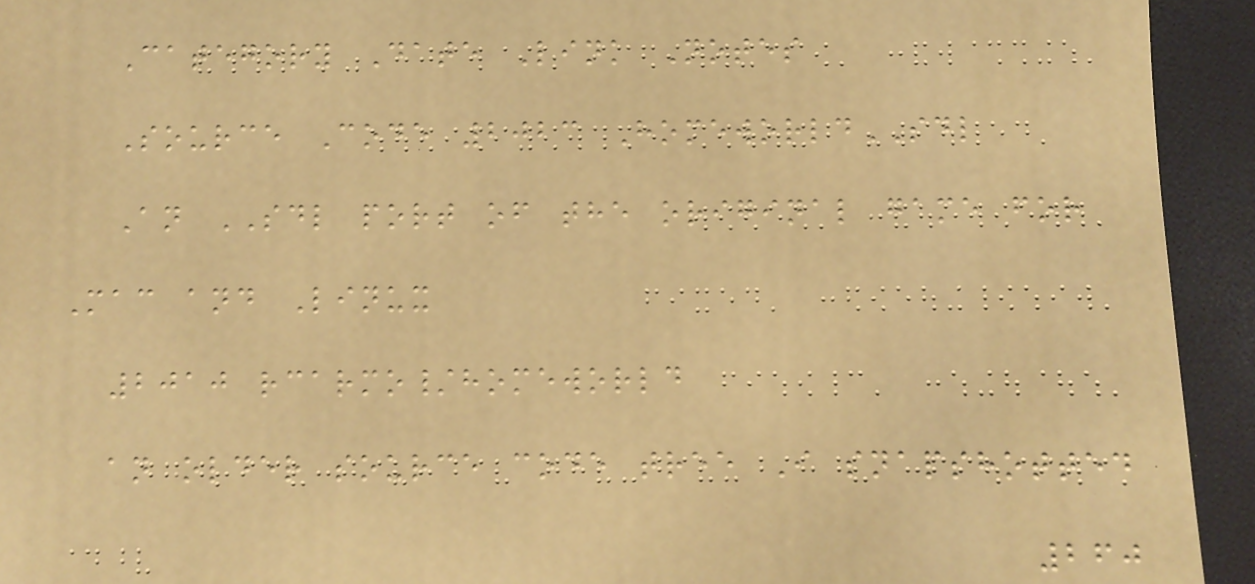Category Date Link Notes
Source Code 2023 HomeworldSDL
An SDL port of the original game for
Mac and Linux
2010 rcarmo/homeworld
an older source code tree I snapshotted
260
